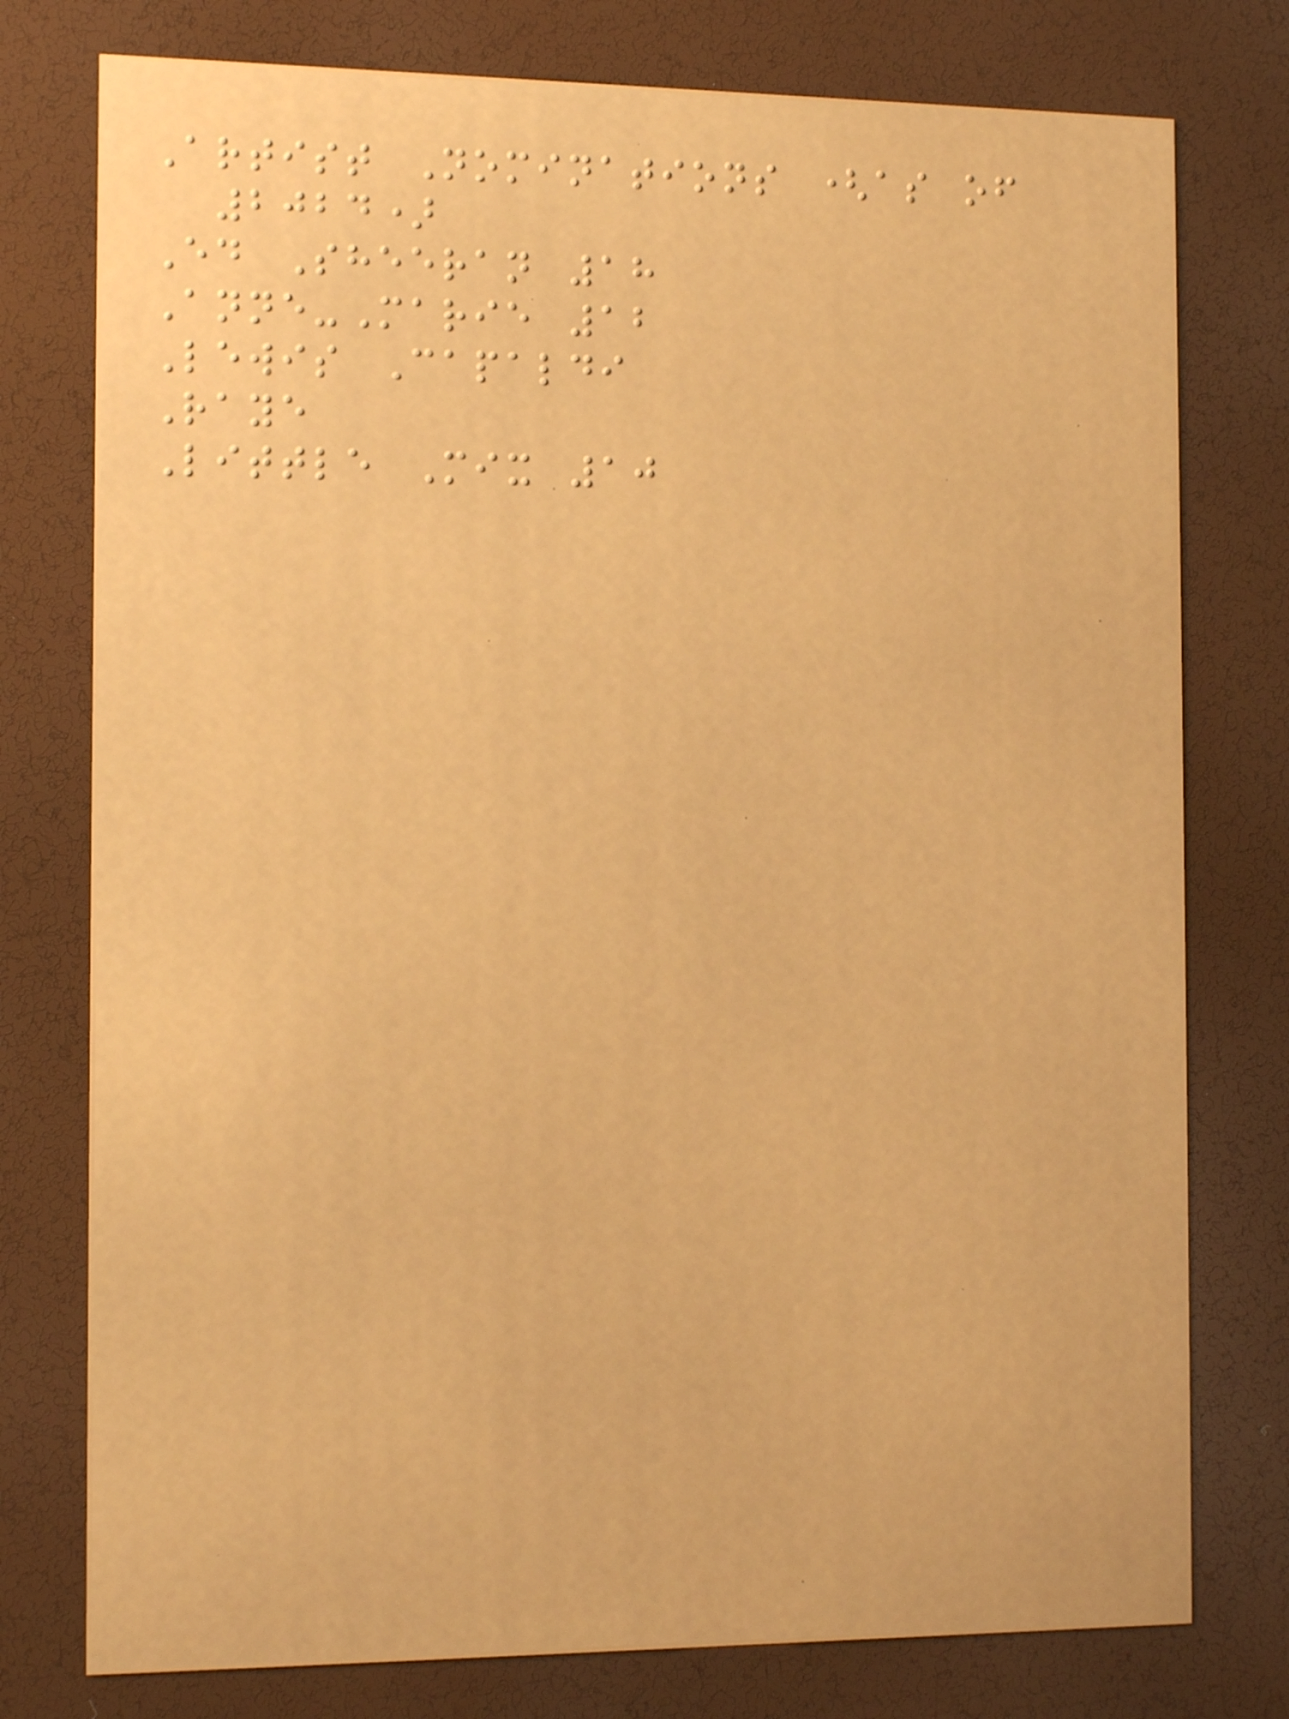Artist Nominations (as of
2024)
Ed Sheeran 18
Anne-Marie 12
Lewis Capaldi
Raye
Little Mix 10
